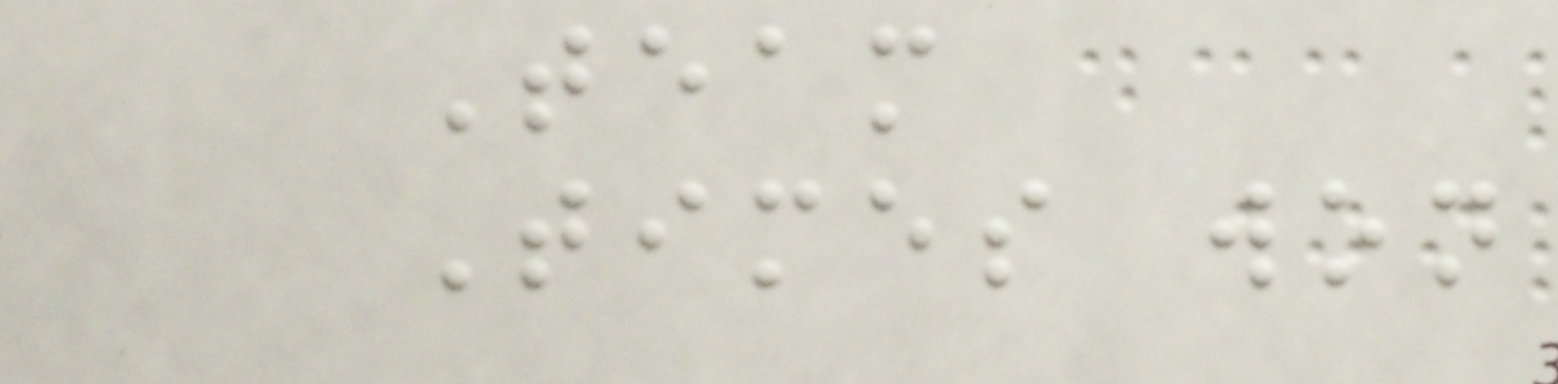Team
Times won
